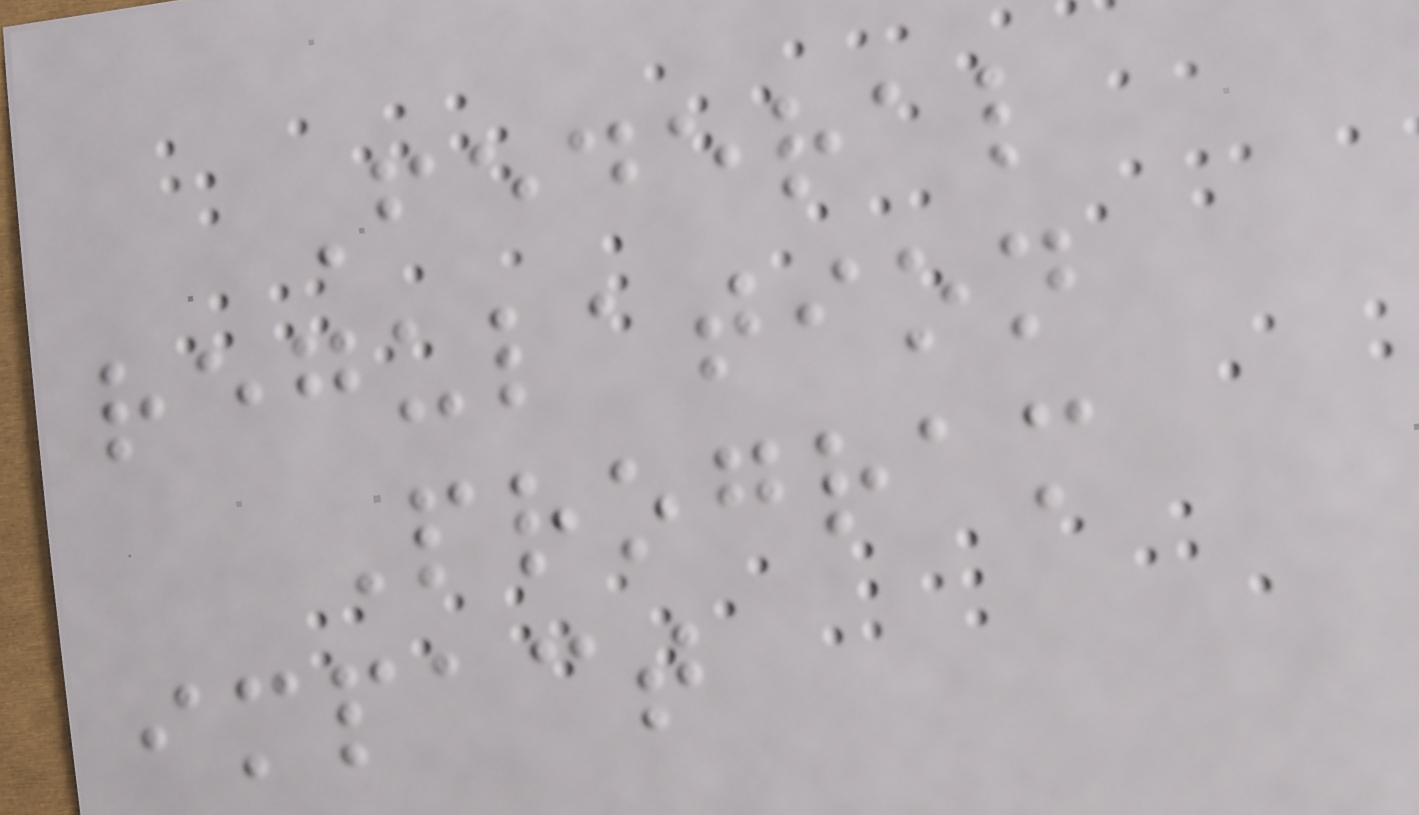Federal
regulation
Program
impact
